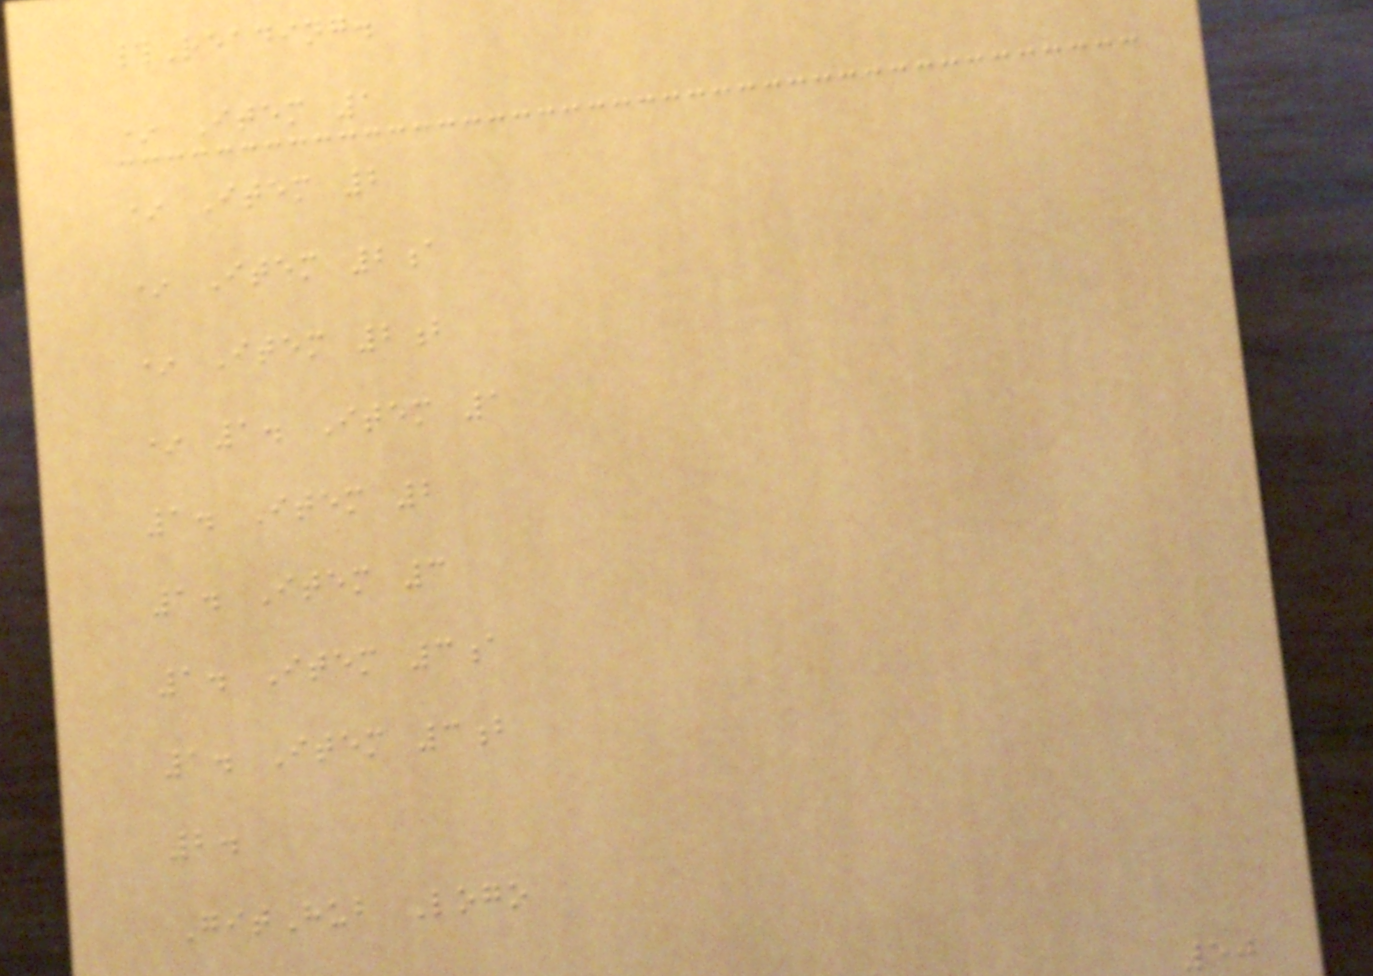#Reading.
* Item 1
* Item 2
* Item 2a
* Item 2b
* 1. Item 1
1. Item 2
1. Item 3
1. Item 3a
1. Item 3b
2.
GitHub Logo
50
